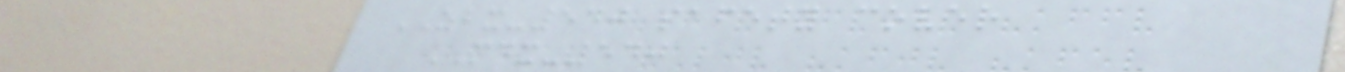ZBX-540 safety cover
MDX-540
